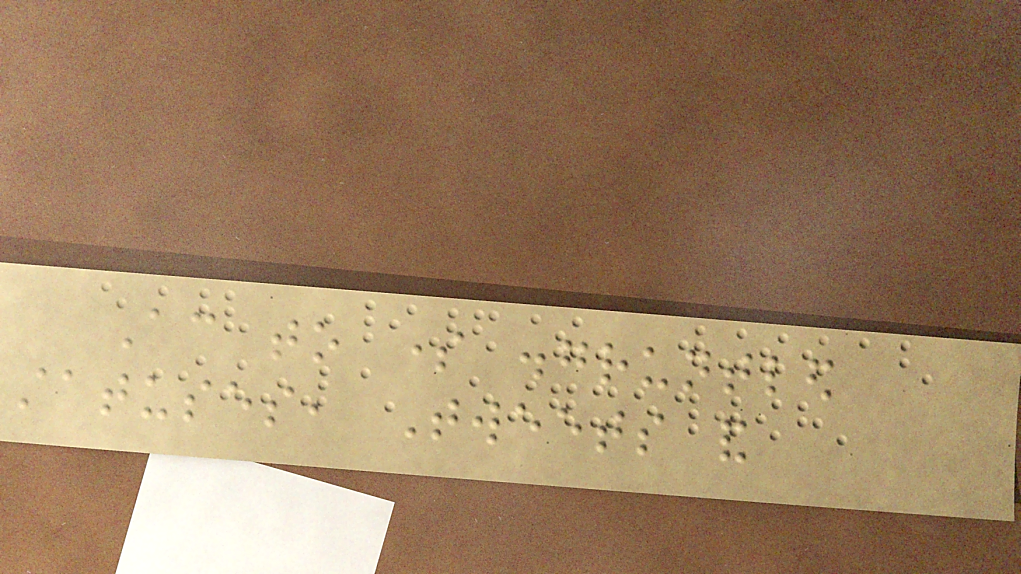According to some disgruntled
statuses, Tweets and
